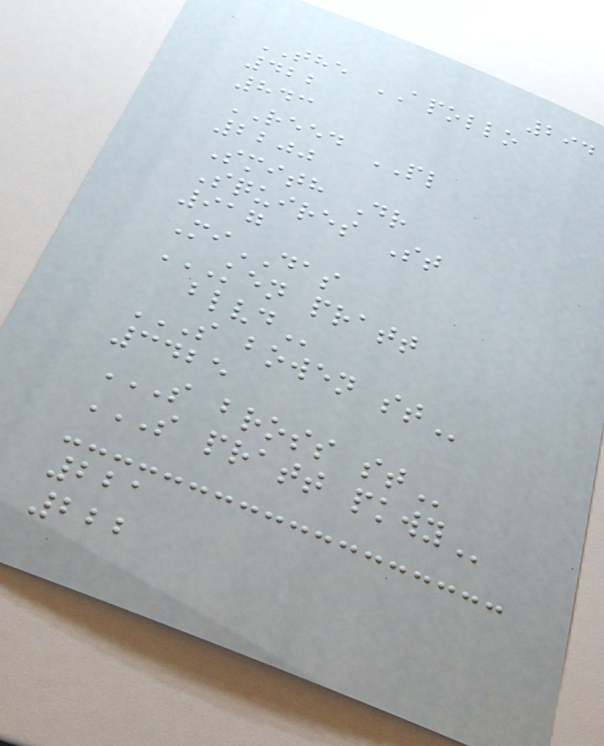294
THE APOLLO
422
843
REED PL
2200
Smith Dr
Squires St
917
MiDAS
KEN PRATT
BLVD
S BOWEN ST
3425
S BROSS ST
S PRATT PKWY
221
222
